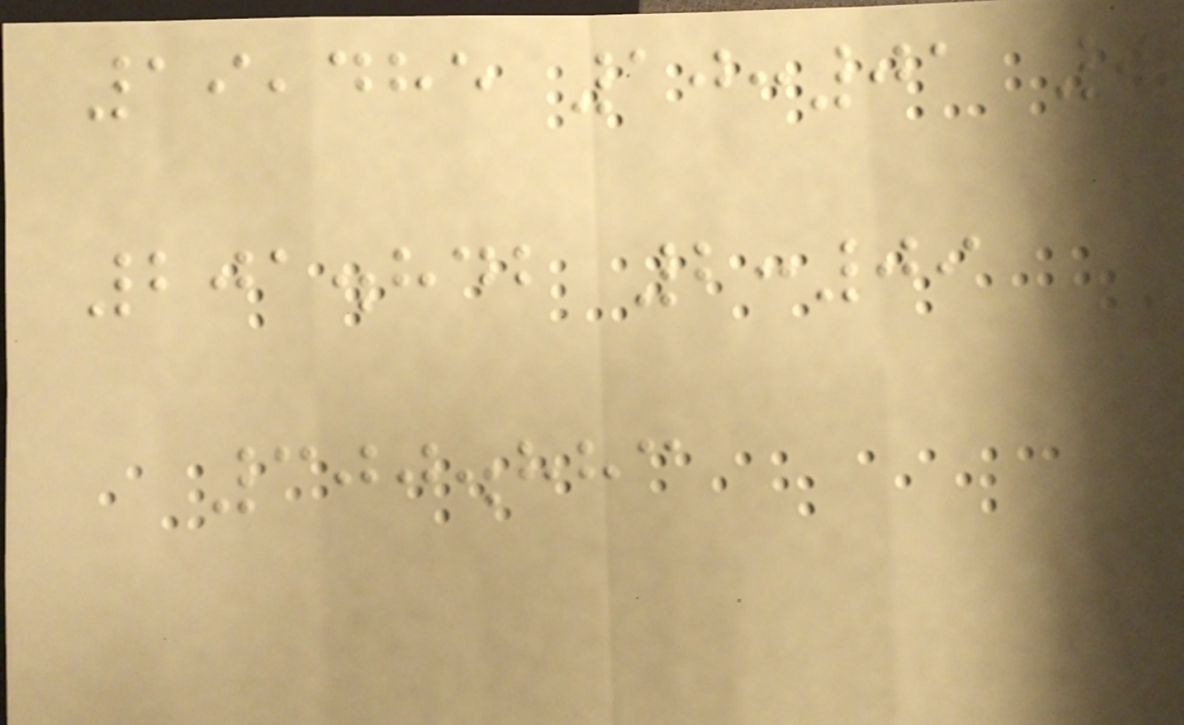19,485 10:01 0
201.842 2:09
300.883
